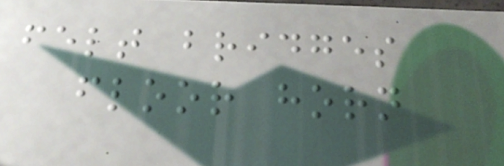felt bridges
floor horn
